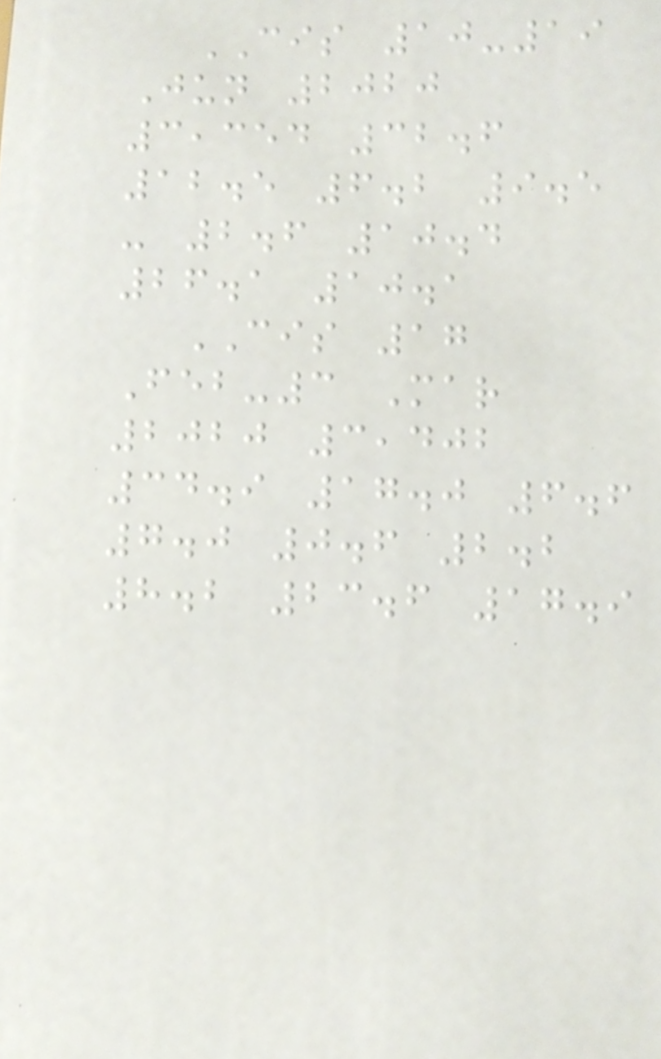CIS 10-19
Jun 2020
3,354 32.6
12.5 6.2 9.5
- 2.6 10.4
26.1 10.1
CIS 17
Feb-3 Mar
2020 3,402
34.9 17.0 6.6
7.0 0.6 2.2
8.2 23.6 17.9
